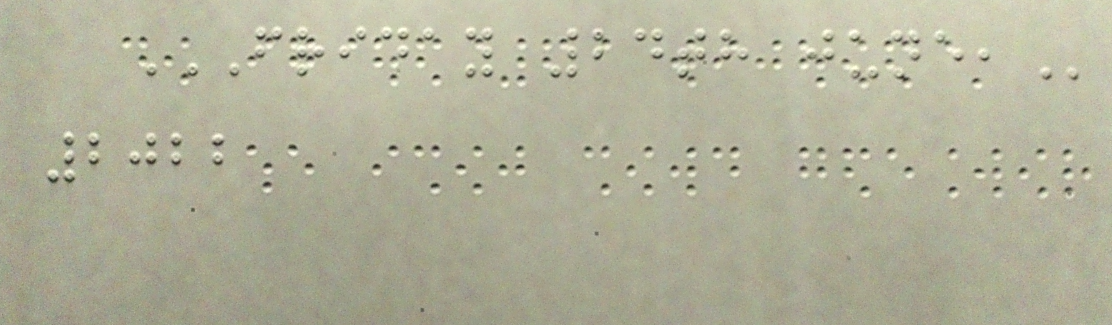FRIDAY 24TH JUNE,
2022
